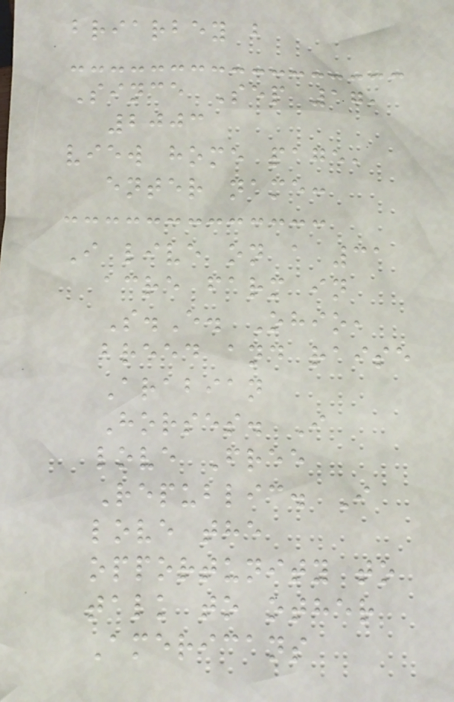briarbey b
Since Sep 17,
2003
view home page,
enter name:
I live on a 31
acre farm in
S.E. Ohio,
breed and raise
Arabian
Horses. I
love Free
Republic. I
love the
opportunity to
talk to other
Americans
